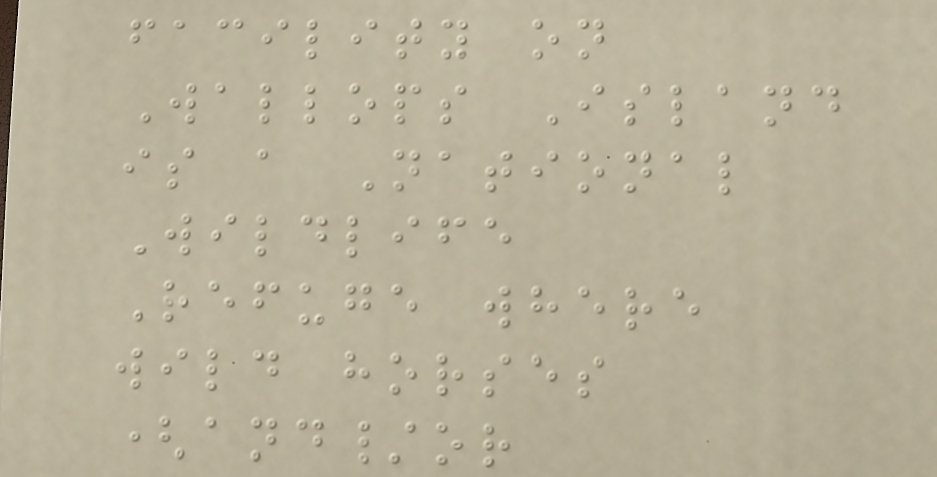facility on
Wallops Island
is a National
Wildlife
Refuge where
wild horses
(and/or
